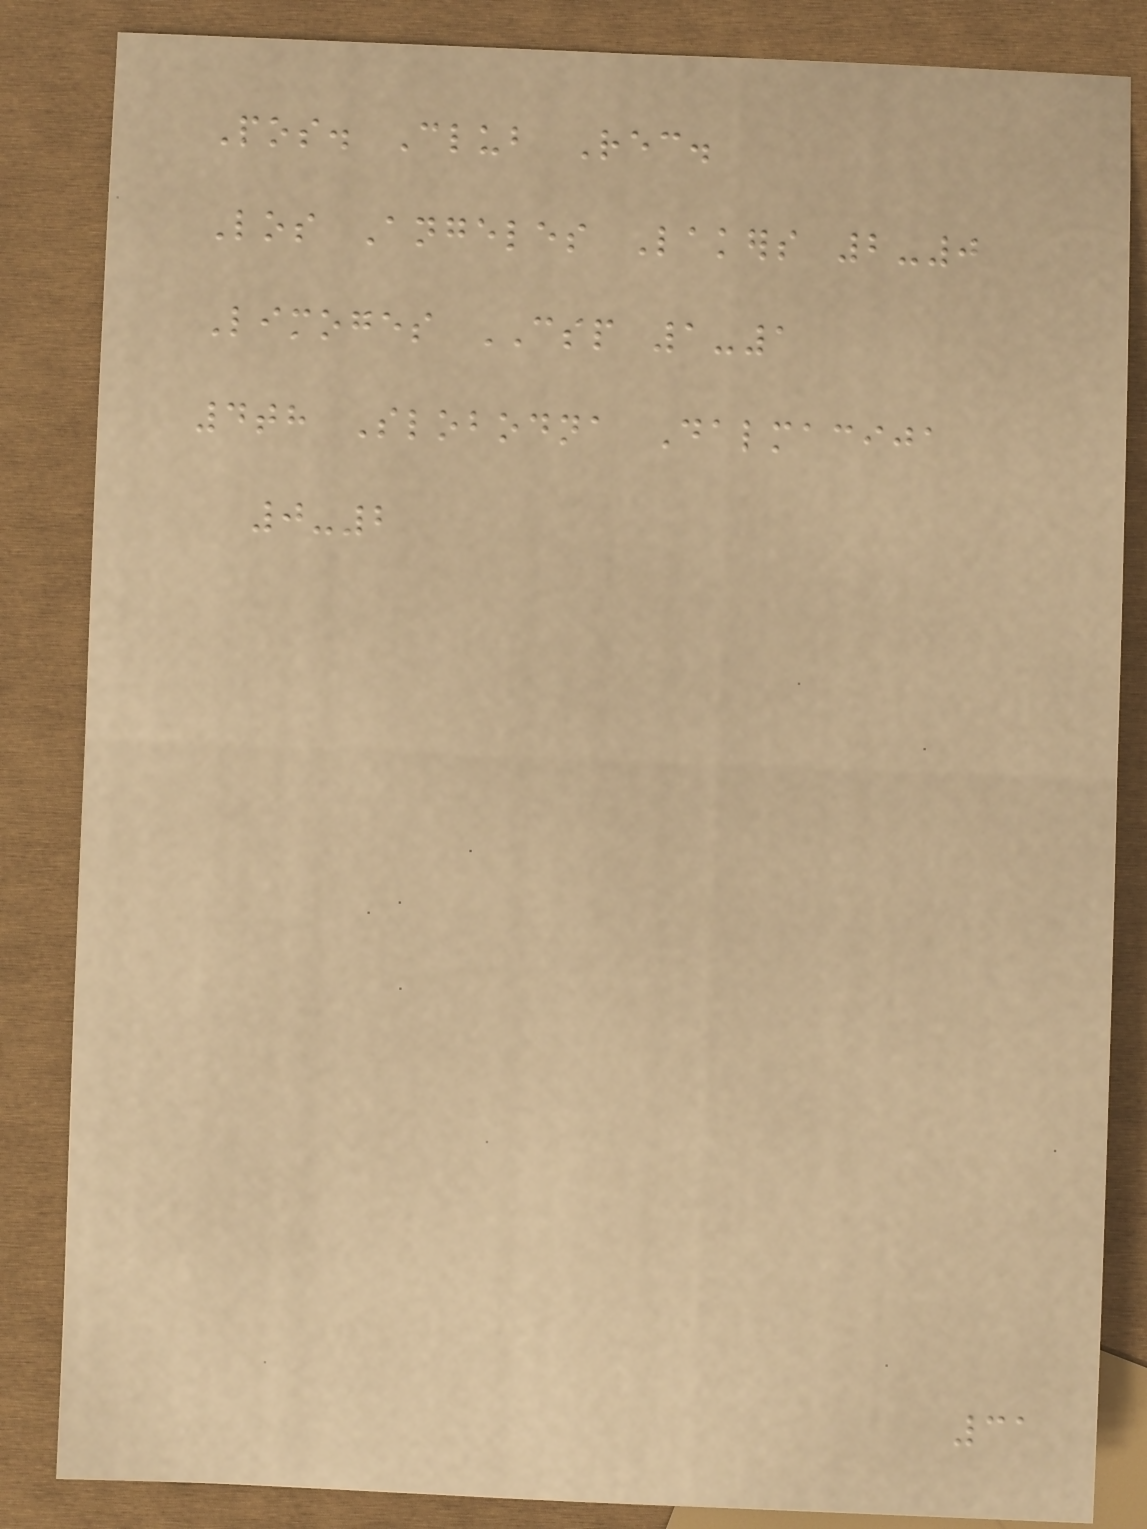Pos. Club Rec.
Los Angeles Lakers 2-0
Limoges CSP 1-1
4th Slobodna Dalmacija
0-2
31
